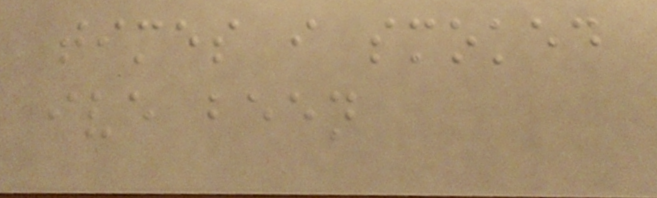times i smoked
ive been
